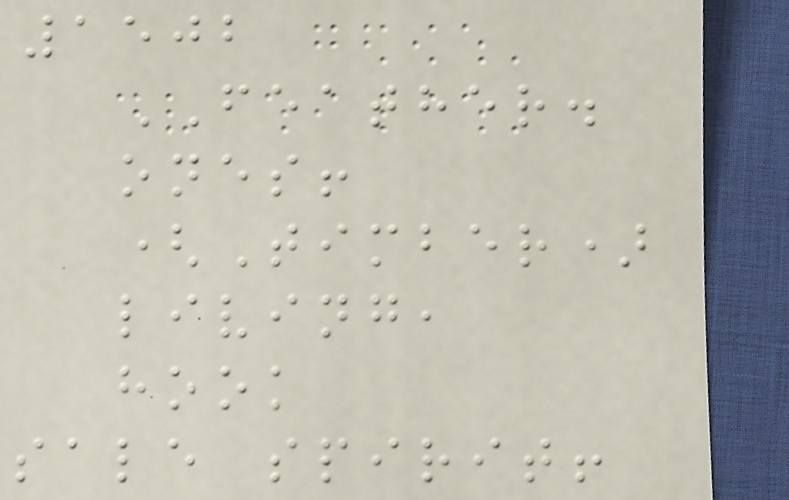1502
FEATHER.
ones!
(Timber)
living,
hook
sale spirit!
